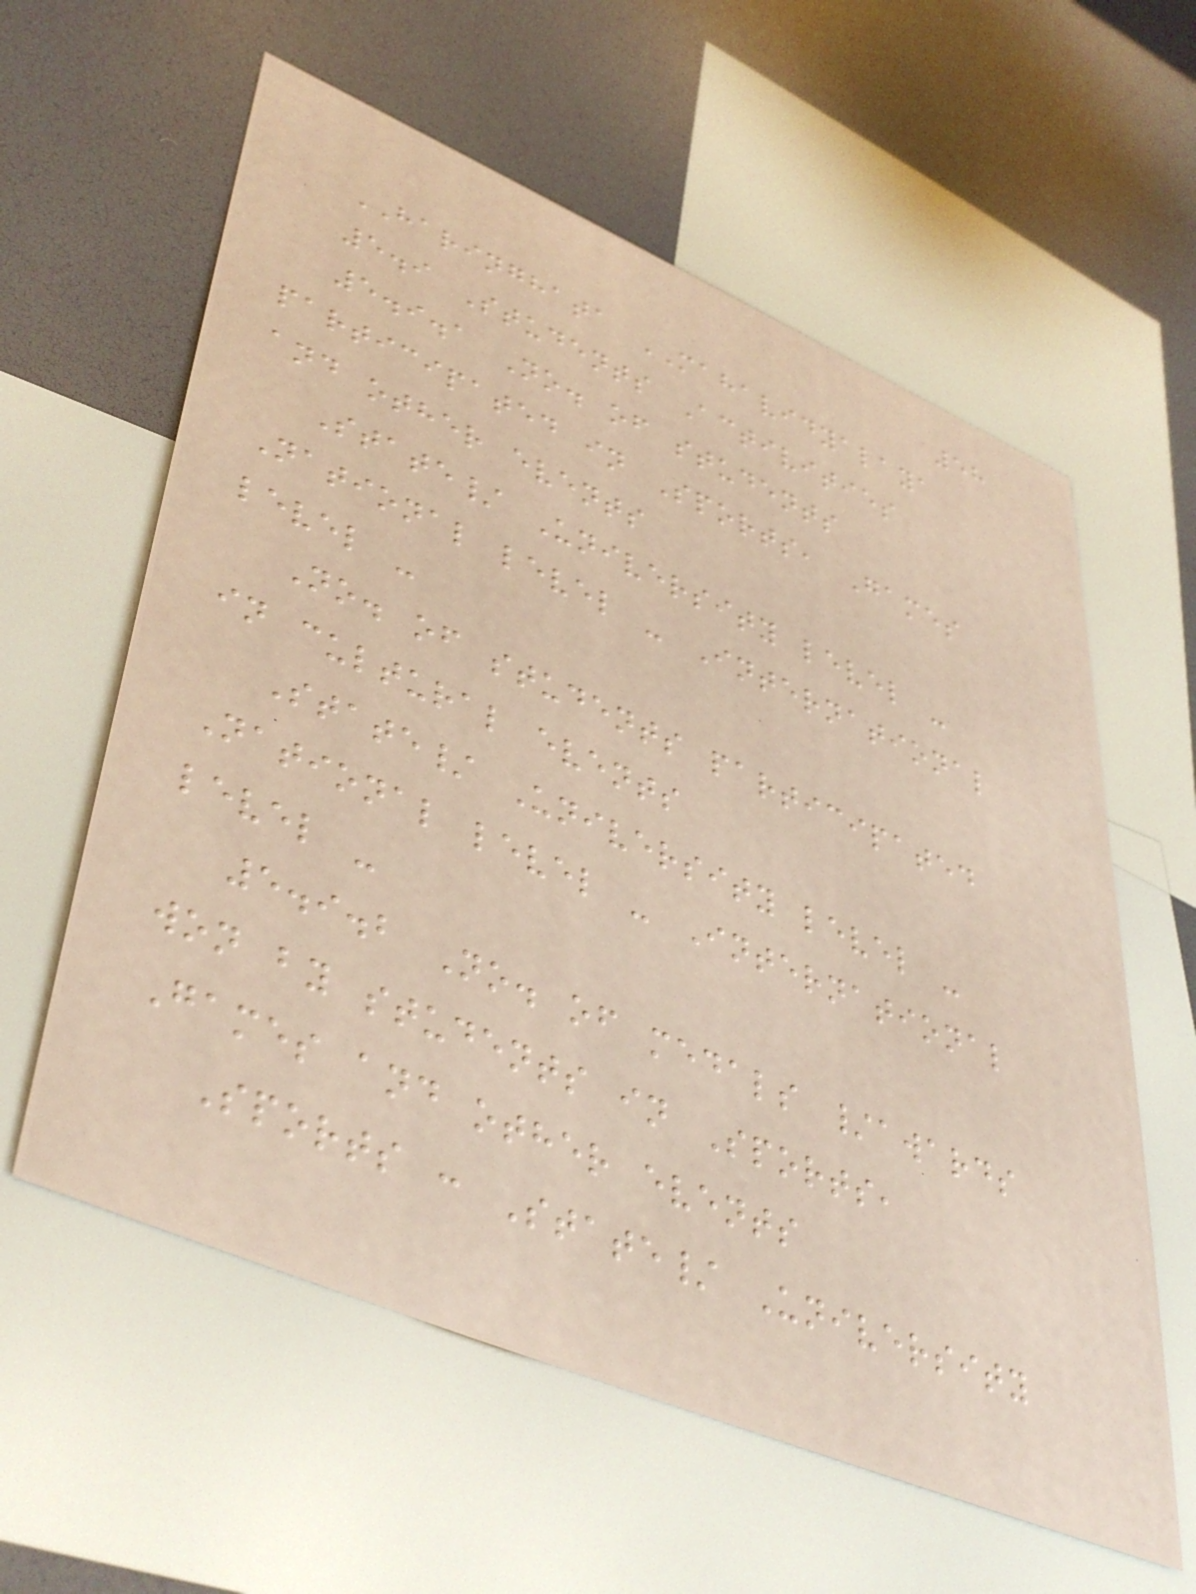58
HARINGHATA MAHAVIDYALAYA
5.9 Students Activities
5.9.1 No. of students
participated in Sports, Games
and other events
State/ University level -
National level - International
level -
No. of students participated
in cultural events
State/ University level -
National level - International
level -
5.9.2 No. of medals /awards
won by students in Sports,
Games and other events
Sports : State/ University
